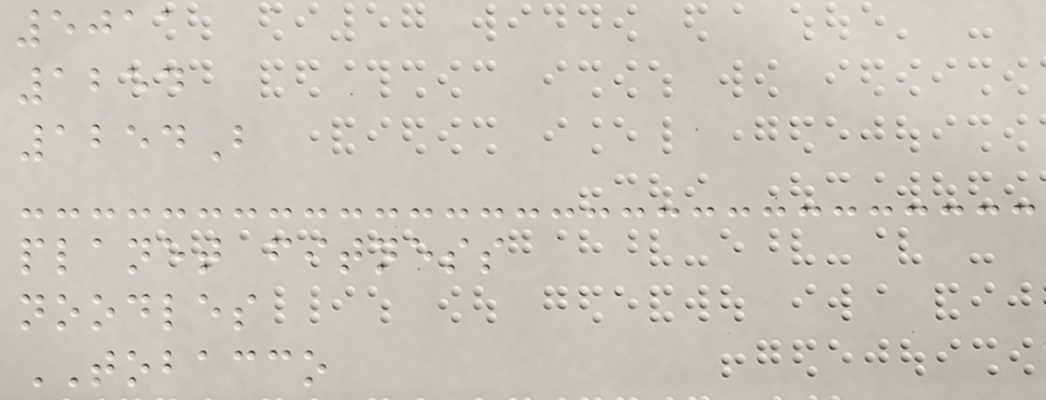5011
1254
1254B
planet fitness
noodles
TOBACCO
